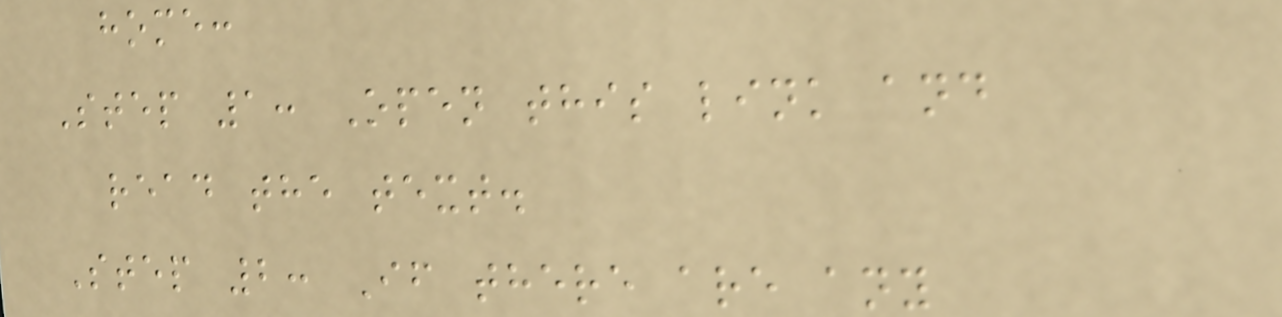home:
Step 1: Open this link and
read the text.
Step 2: If there are any
